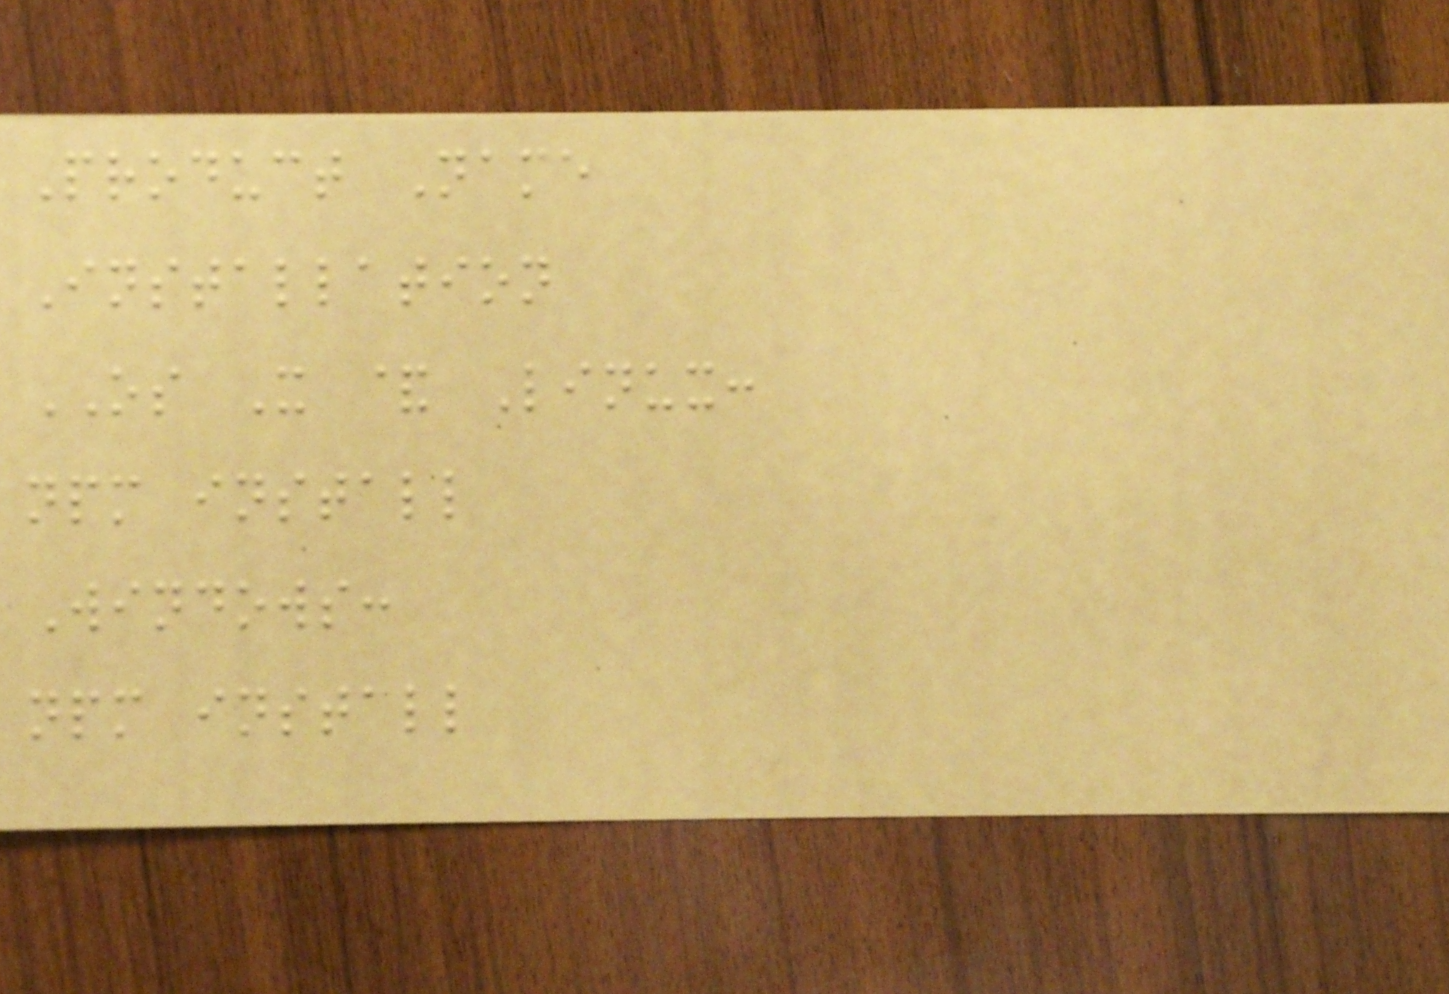Product Name
Installation
OS X & Linux:
npm install
Windows:
npm install
